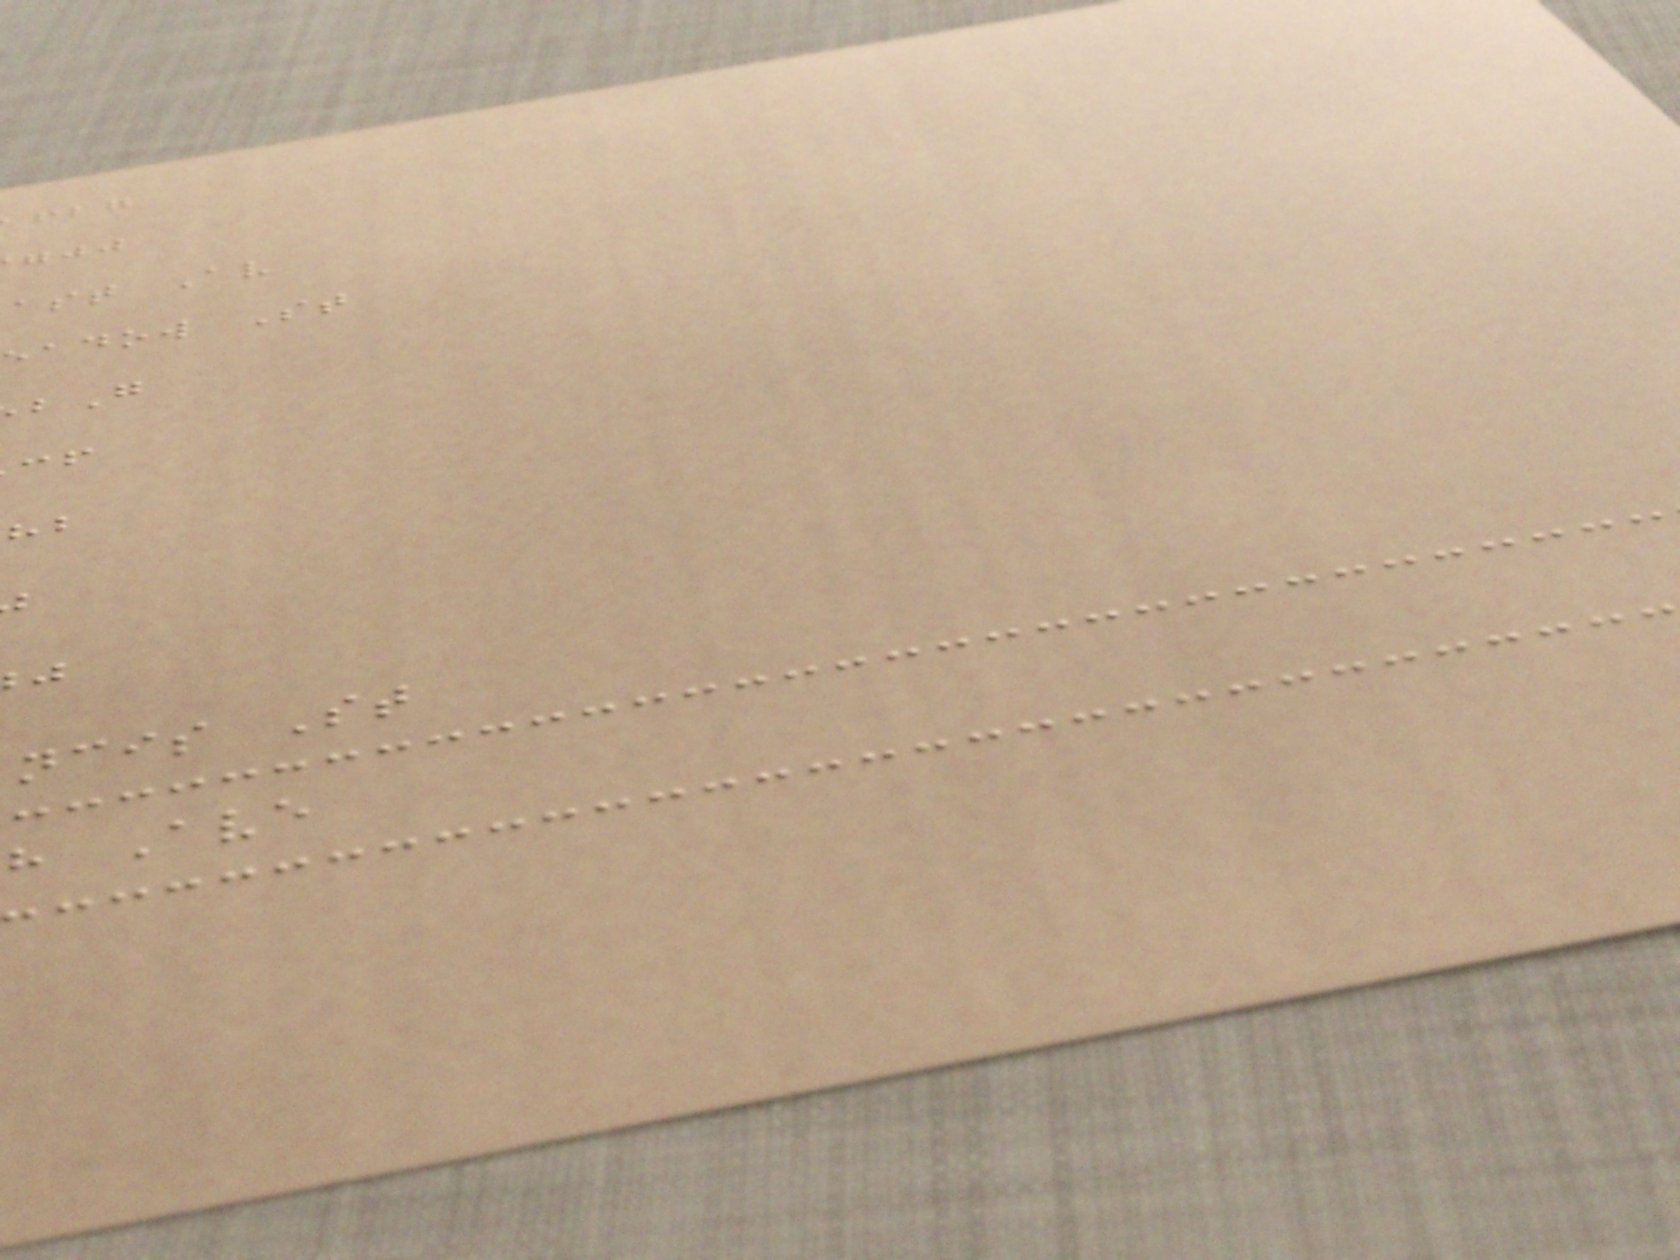ast Av
adow St
ncis St
h Ave
